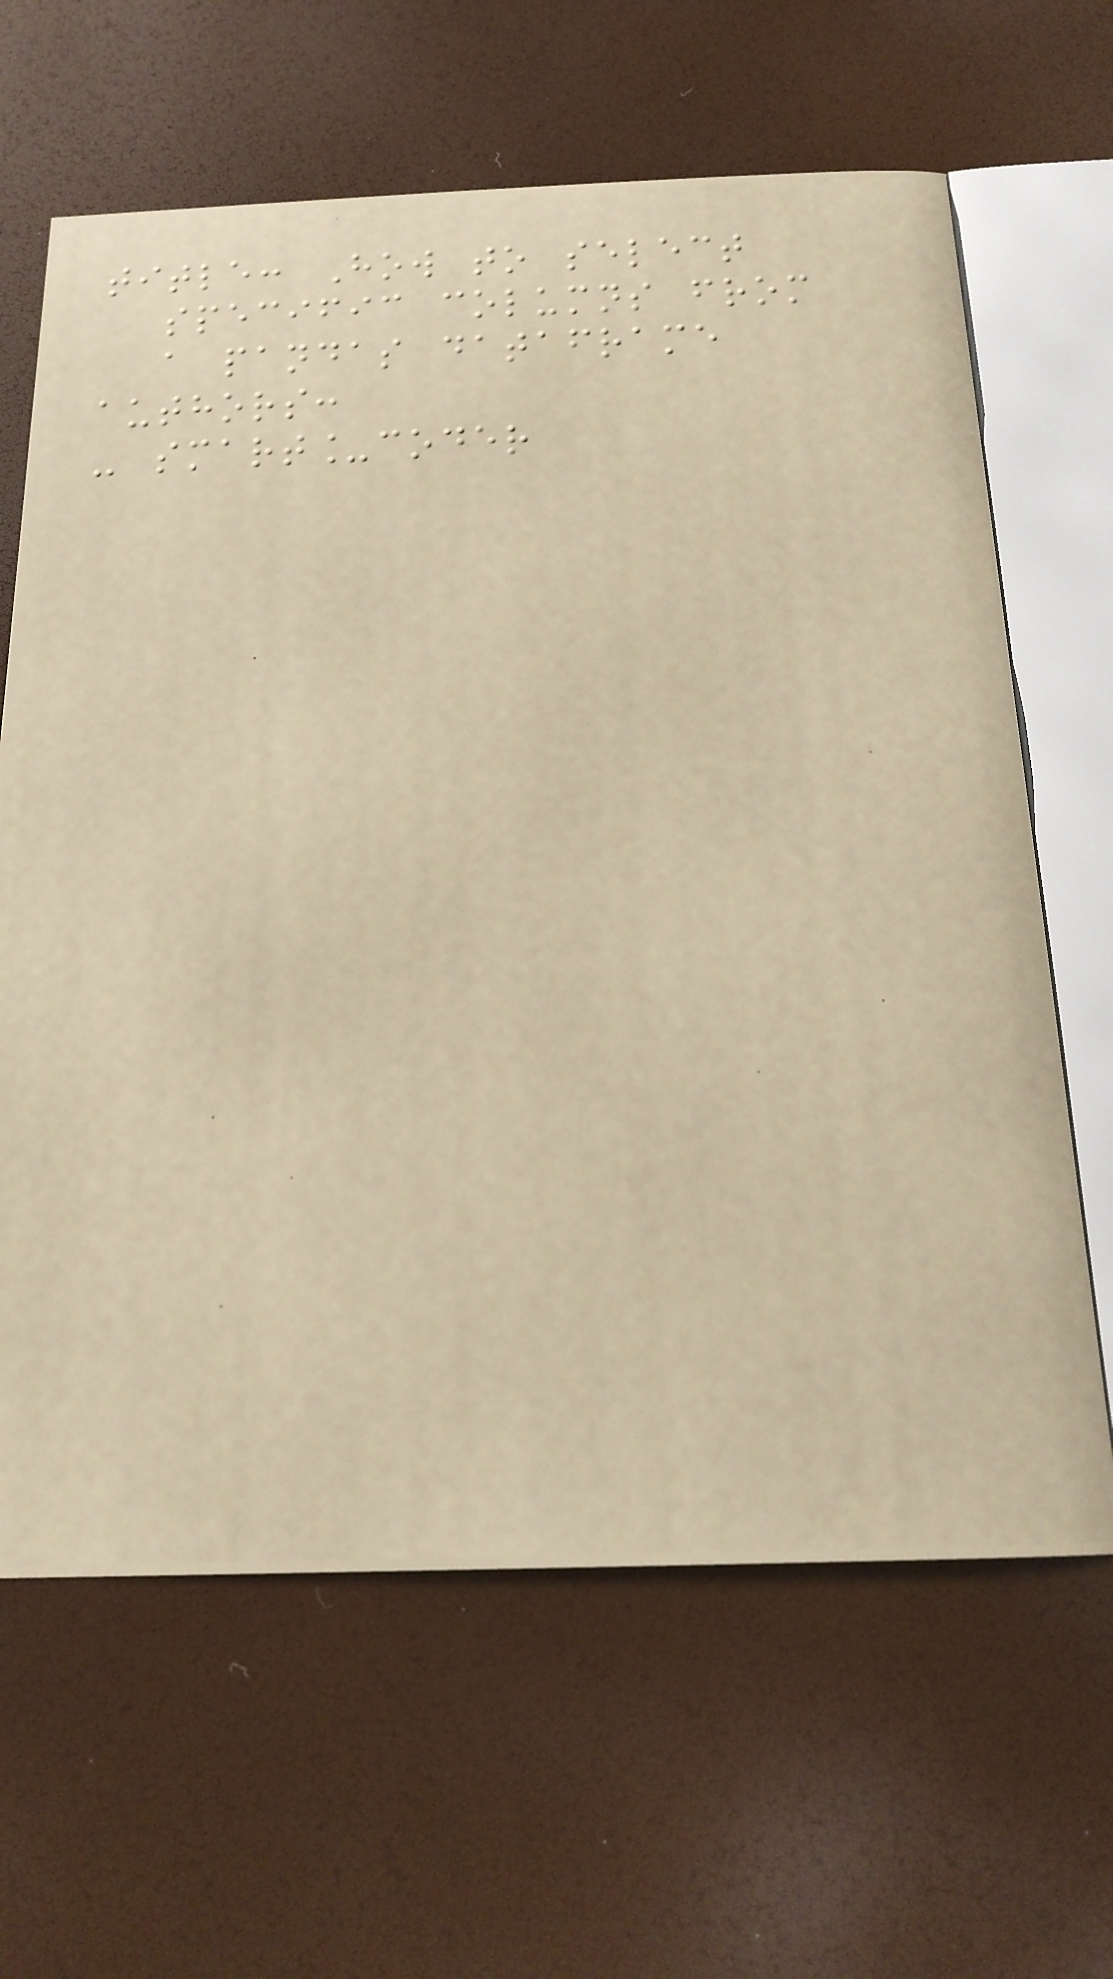title: How to select
specific columns from
a pandas dataframe
authors:
- smart_coder
